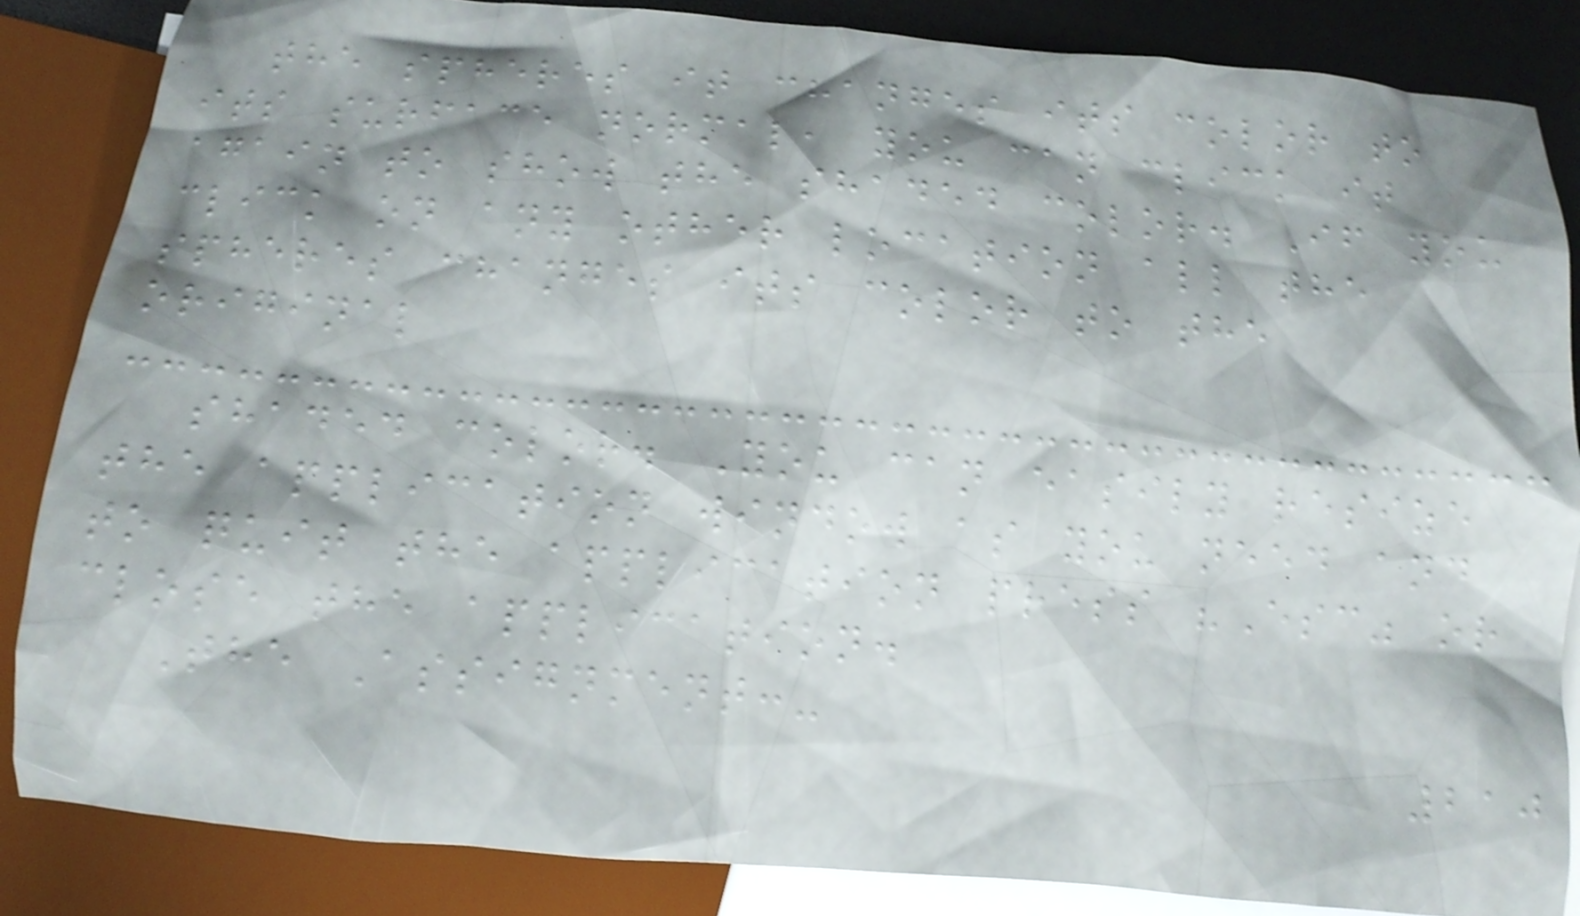the spheres it changes its color to
its surface normal, you can click it
again to show the shaded color. If you
click on any other location all the
spheres changes its color to the
original
shaded color. You can easily resize
the application window as you need and
to quit the application press "Esc" or
close the application.
The Assignment:-
210
